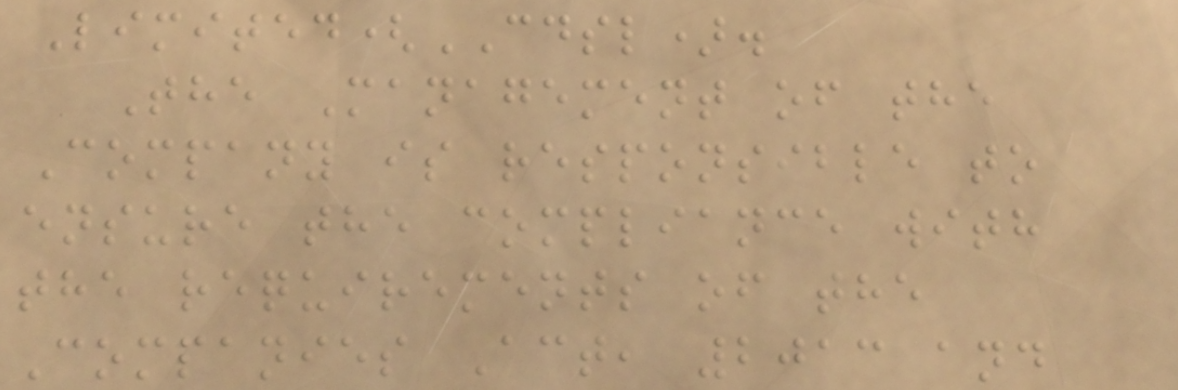Limited(CDSL).
The Management of the
Company is responsible to
ensure the compliance with
the requirements of the
Companies Act, 2013 and
